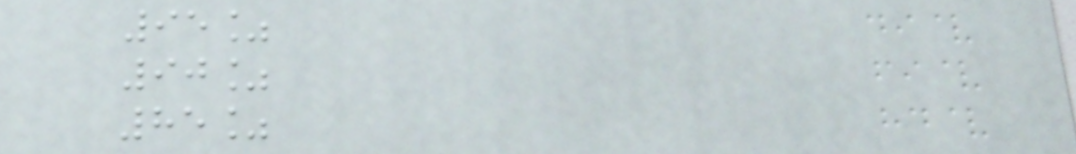95%
90%
85%
